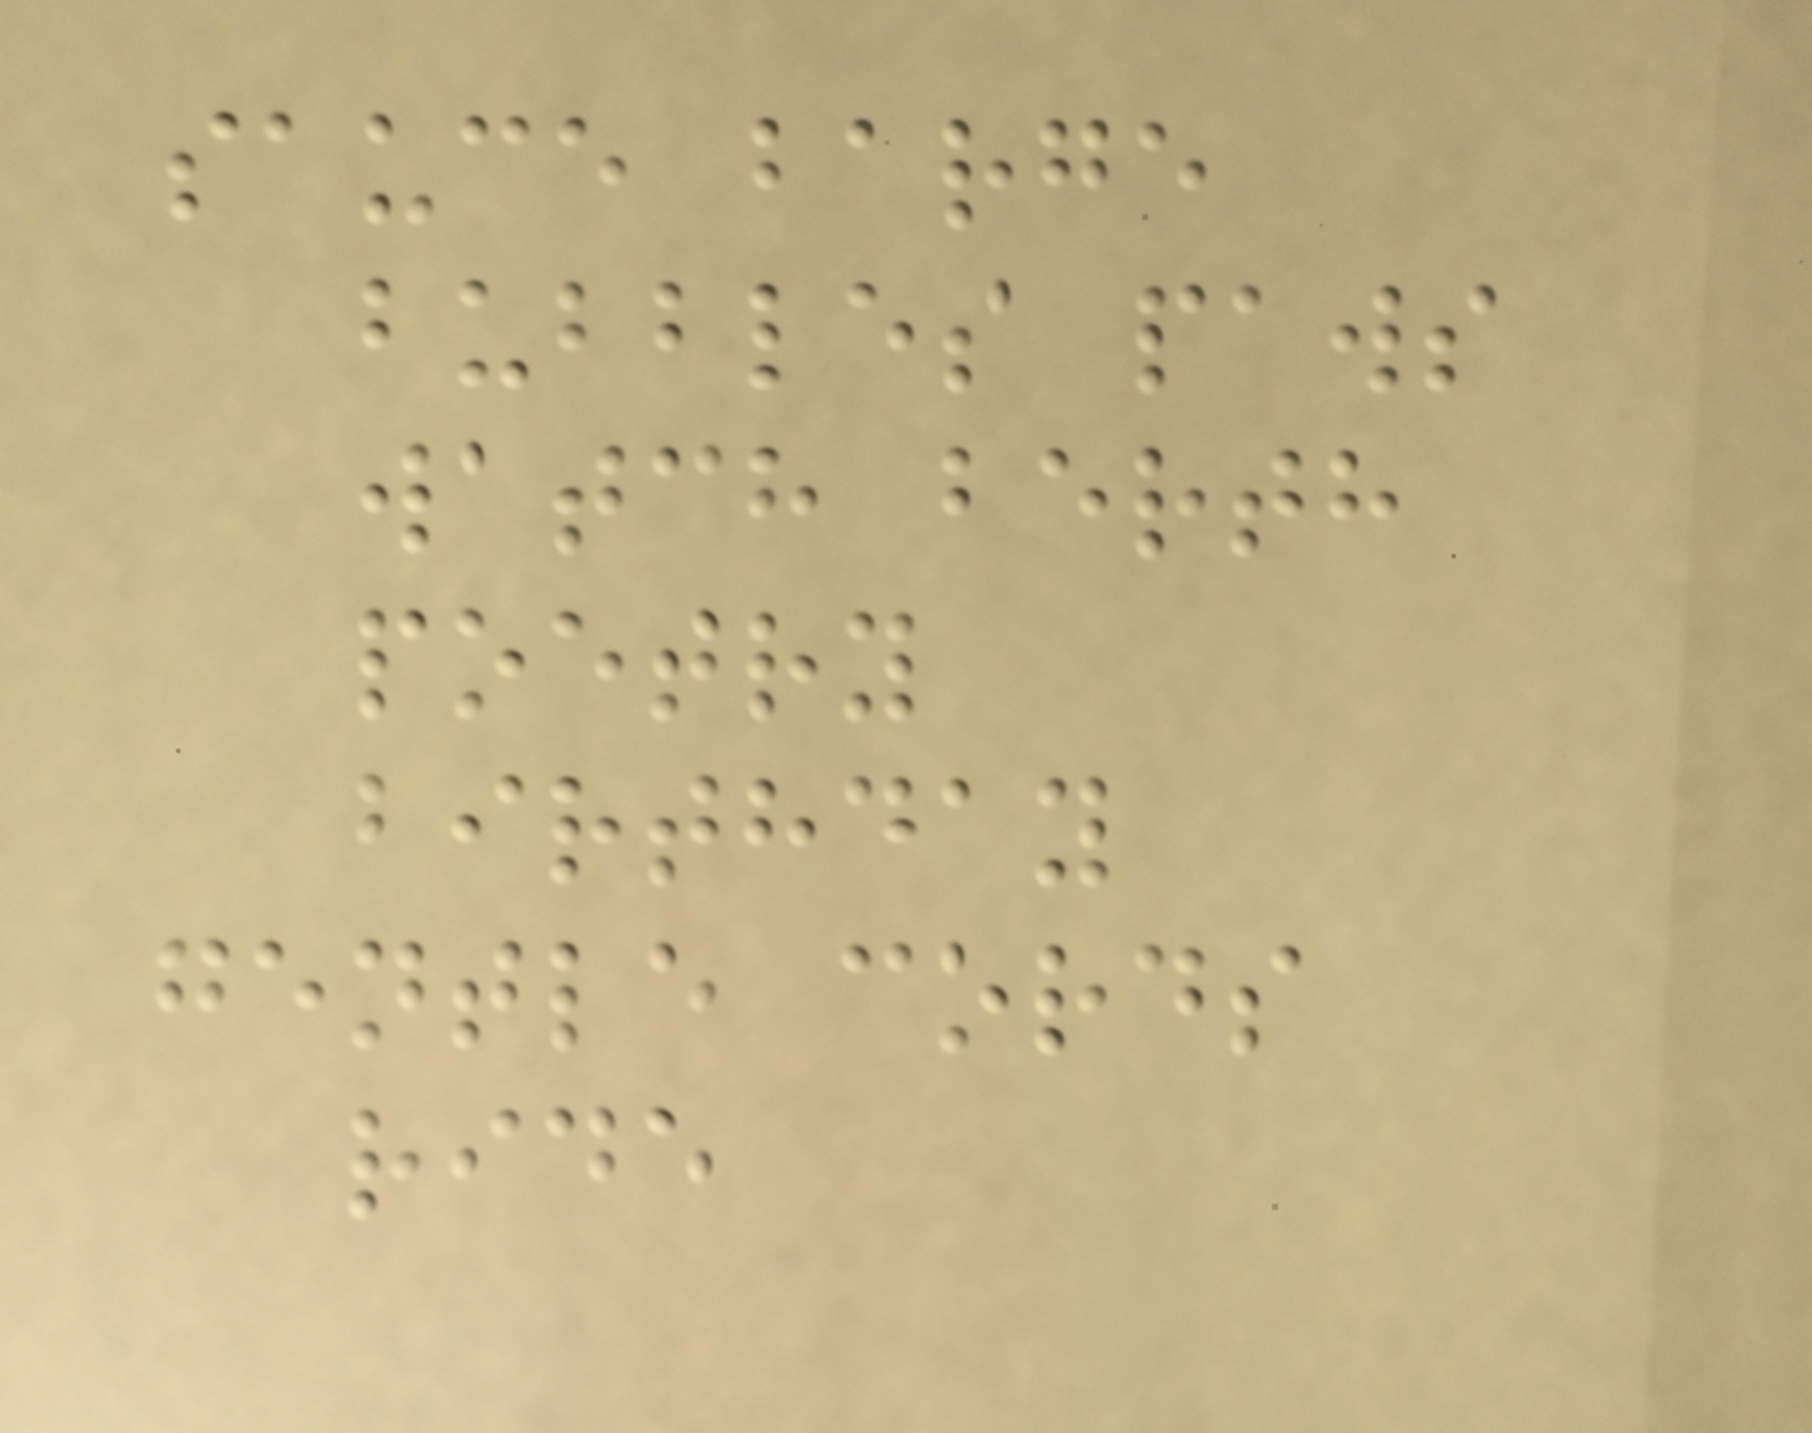sauce barge
bubbles paws
watch berth
poetry
birthday
gentle cords
ride
